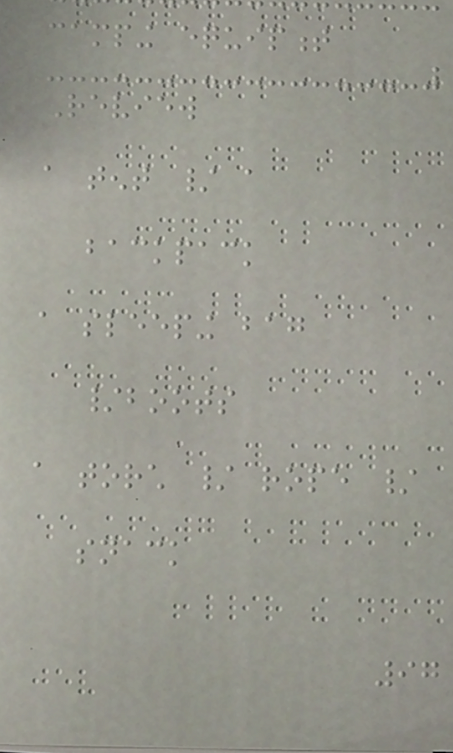camping equipment
Review
a tent / a
backpack
a sleeping bag
/boots
a torch / rope /
snack
97
